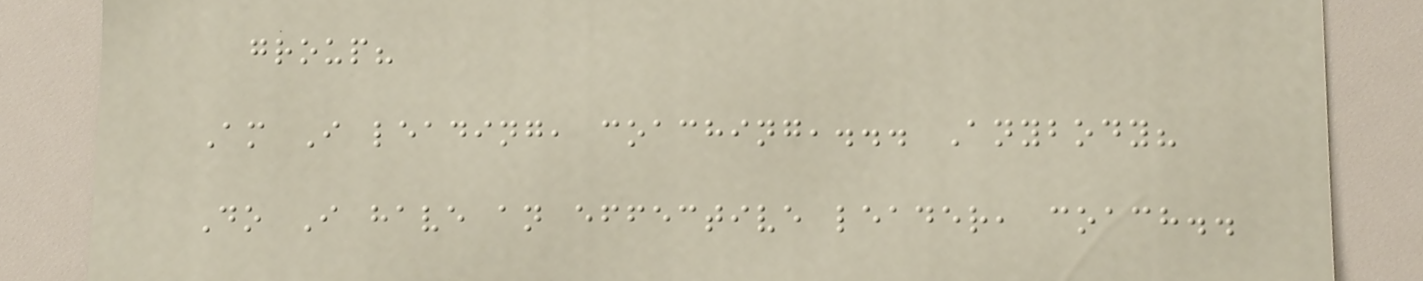group?
Am I leading, coaching,... Anybody?
Do I have an effective leader, coach..
